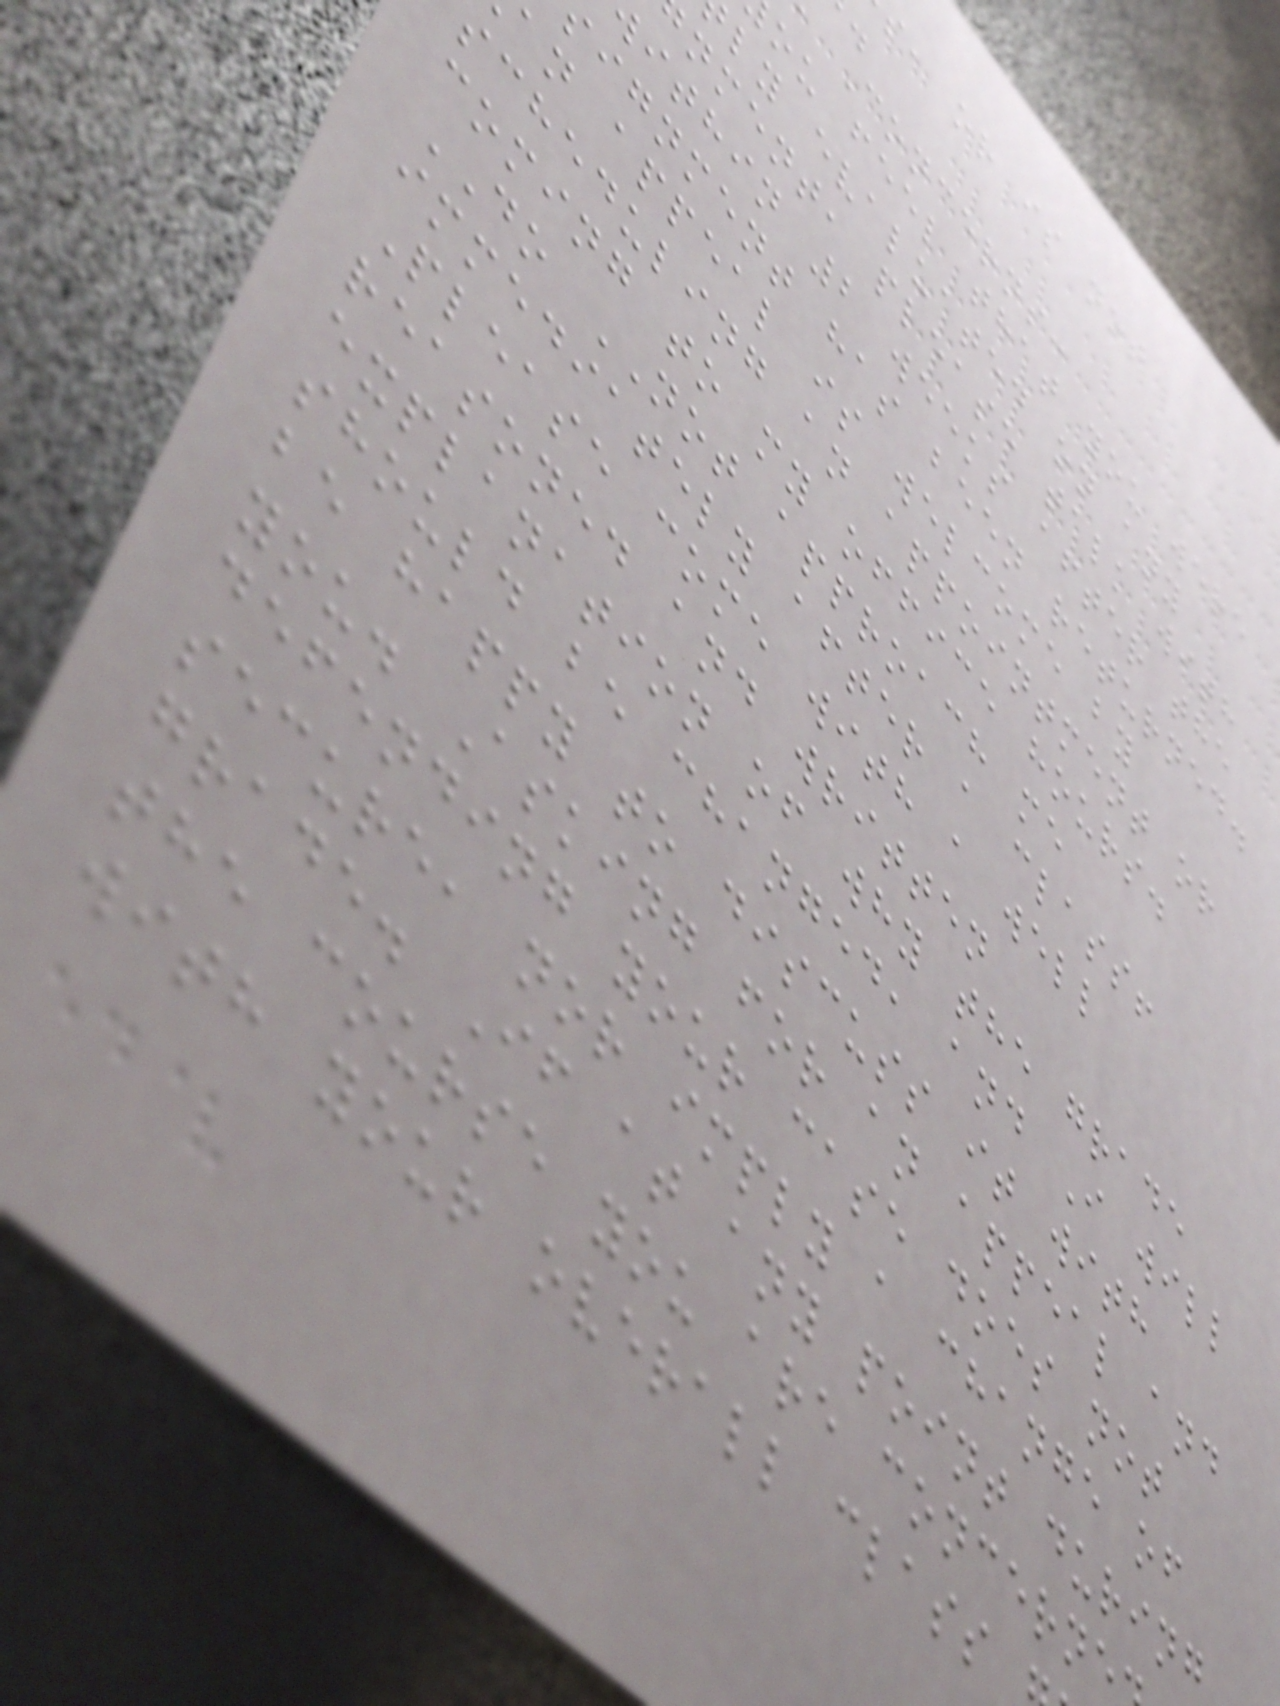s, or is not
Concerns:
ou feel that you were
ly evaluated on any
nment, please talk with
ithin 2 weeks after the
signment has been returned.
an appeal is welcome by
scheduling an appointment or
coming to my office hours.
DO NOT approach me
immediately after a class!
Please come with a well
reasoned and written
explanation of why the grade
should be changed, and I will
be happy to discuss it with
you. Asking for an appeal and
defending your case does not
secure, nor imply a change of
grade. If at any point during
the course you are concerne
with your overall class
